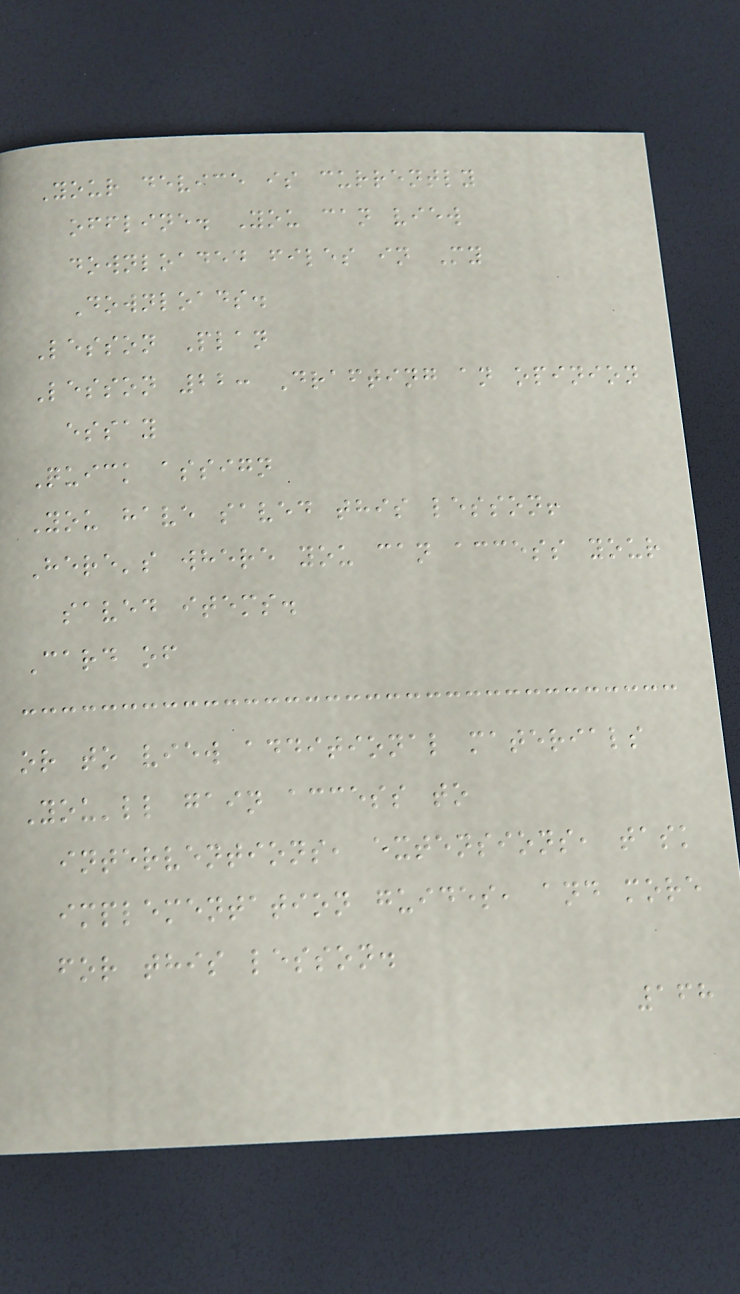Your device is currently
offline. You can view
downloaded files in My
Downloads.
Lesson Plan
Lesson 22: Drafting an opinion
essay
Quick assign
You have saved this lesson!
Here's where you can access your
saved items.
Card of
or to view additional materials
You'll gain access to
interventions, extensions, task
implementation guides, and more
for this lesson.
168
